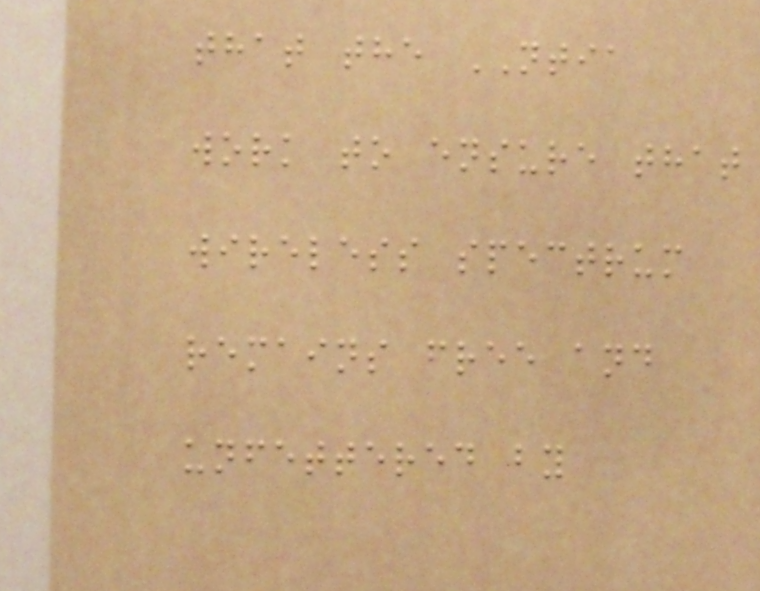that the NTIA
work to ensure that
wireless spectrum
remains free and
unfettered by
